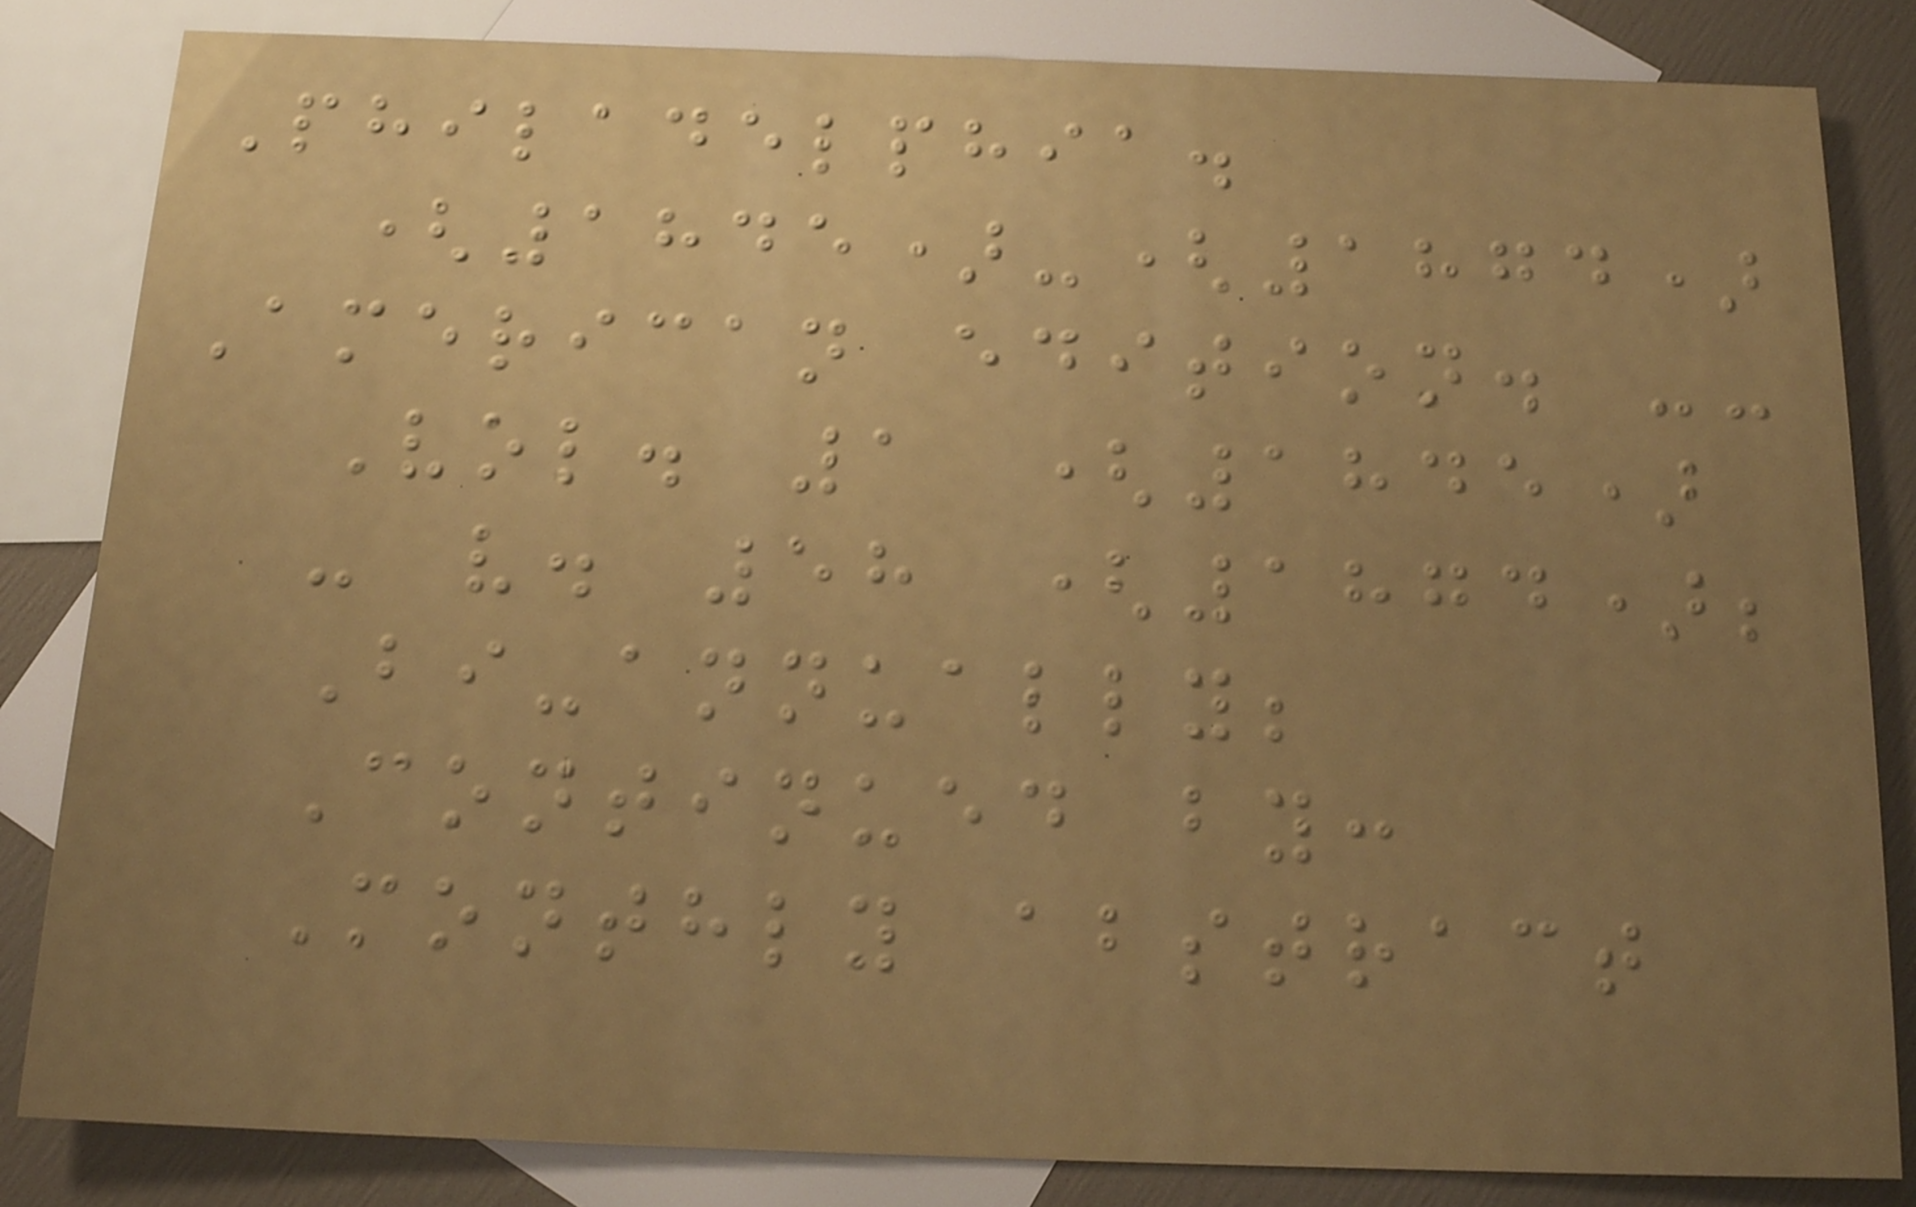Philadelphia.
(1845)-(1874)
American edition. --
Vol. 1 (1845)
- v. 58 (1874);
Bi-annually;
Continued by:
Monthly abstract
